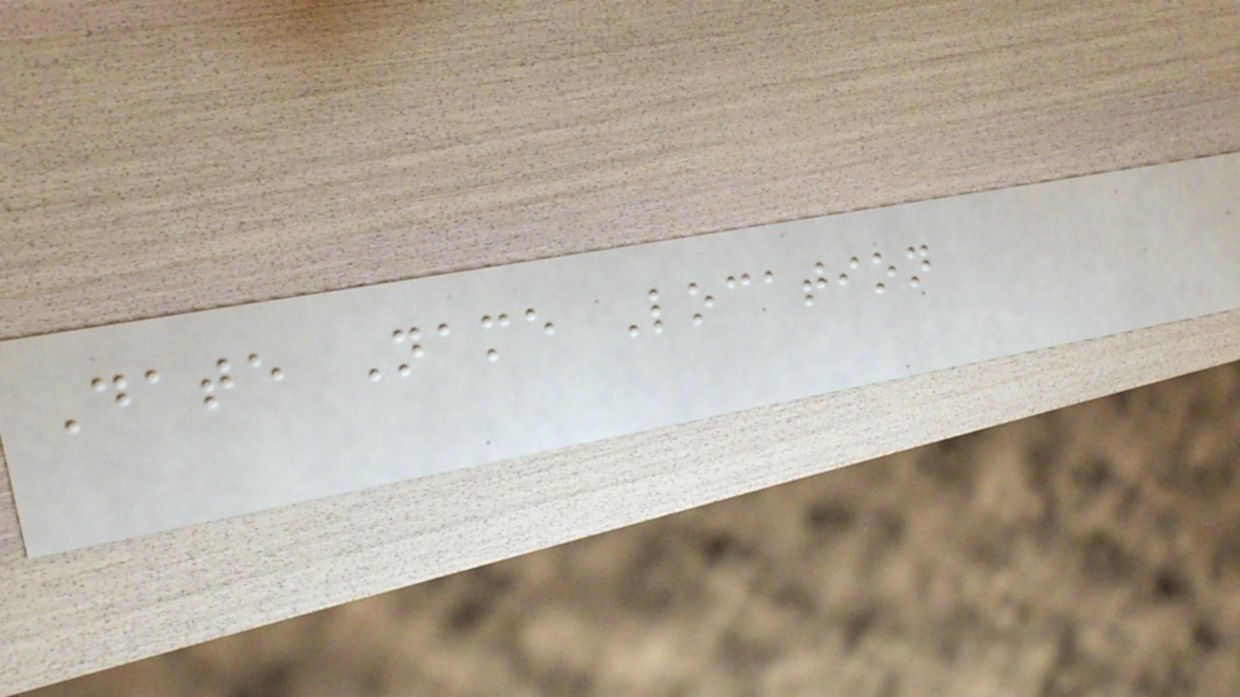Date Name Location
